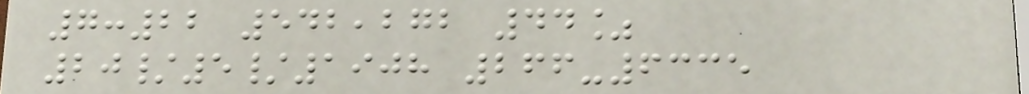7:22 542,272 44%
20/5/1908 266-6335
